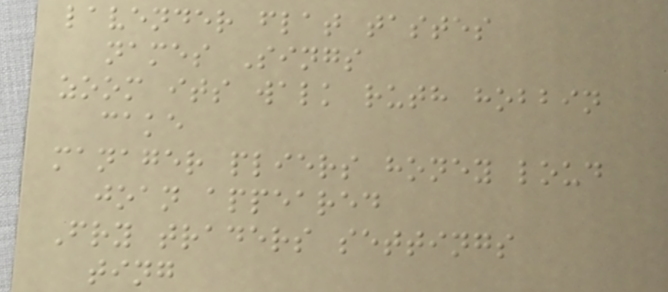lavender flat tastes
names Sings
zoom its walk ruth hobbin
cake
manager pliers honey loud
joan appeared
Fry traders settings
ting
